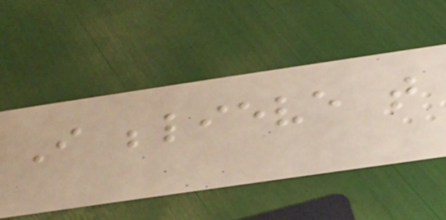I believe that
